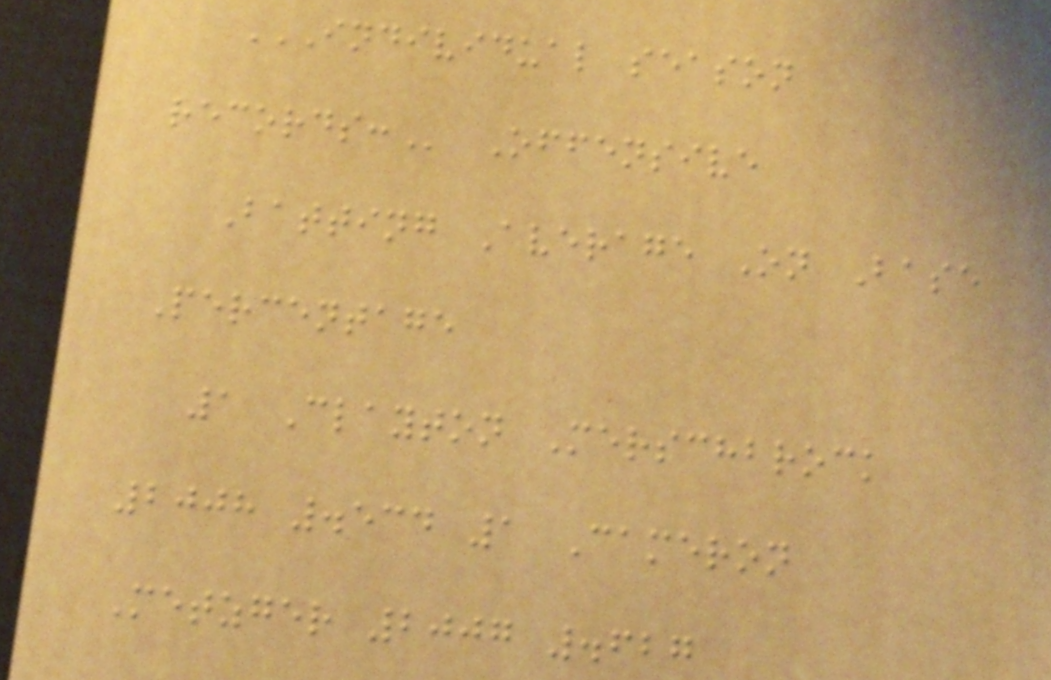INDIVIDUAL SEASON
RECORDS: Offensive
Batting Average On Base
Percentage
1 Clayton Merschbrock
2008 .534 1 Cameron
Metzger 2007 .627
